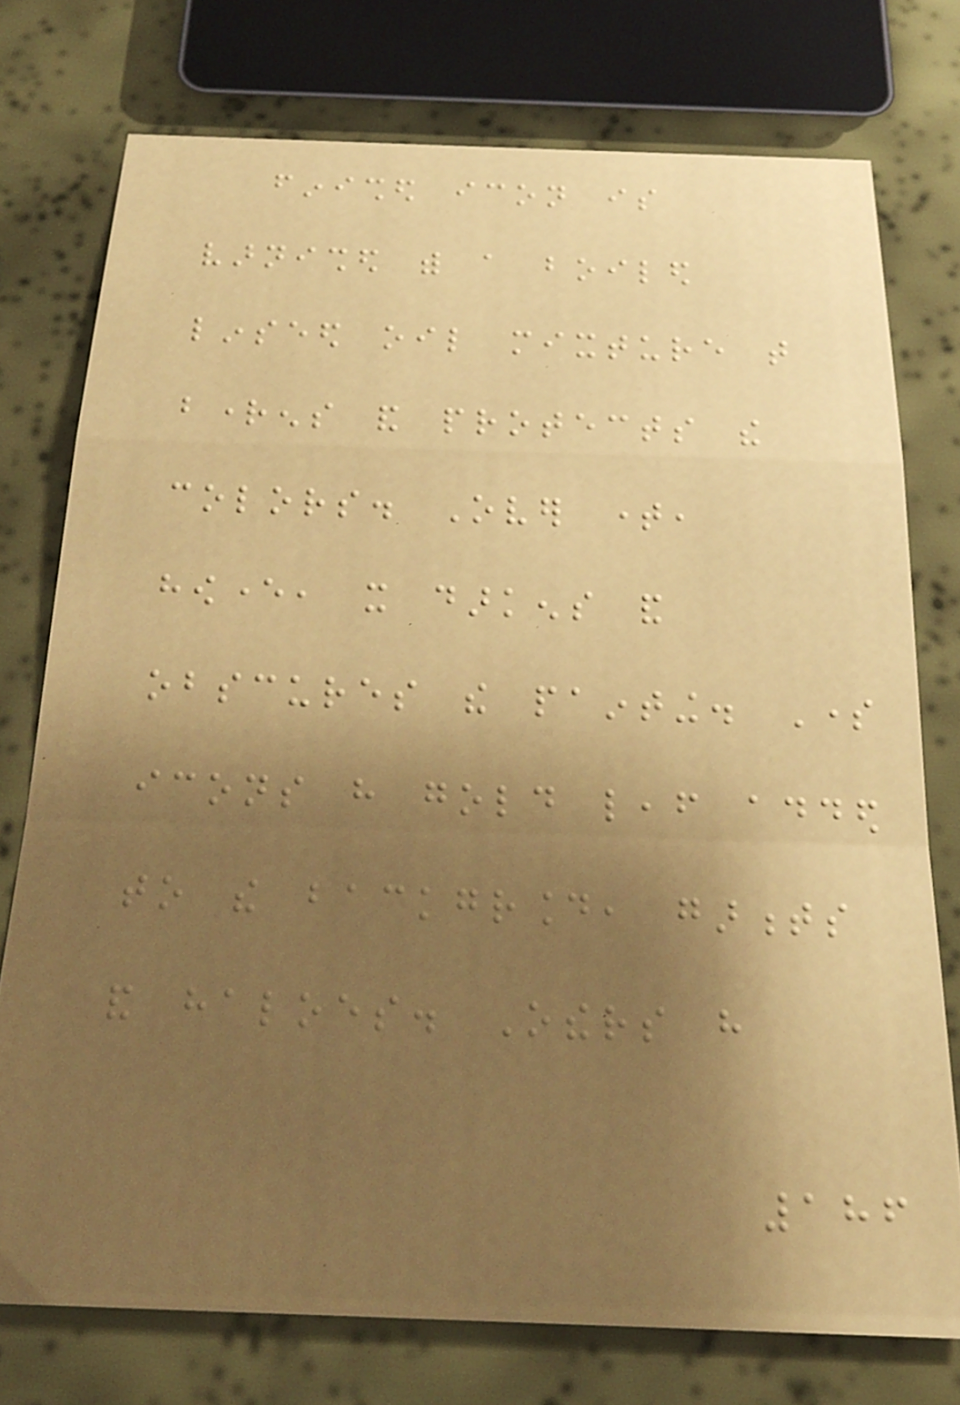finished icon is
varnished with a boiled
linseed oil mixture that
brightens and protects the
colors. Over time,
however, it darkens and
obscures the painting. Some
icons have gold leaf added
to the background, garments
and haloes. Others have
186
